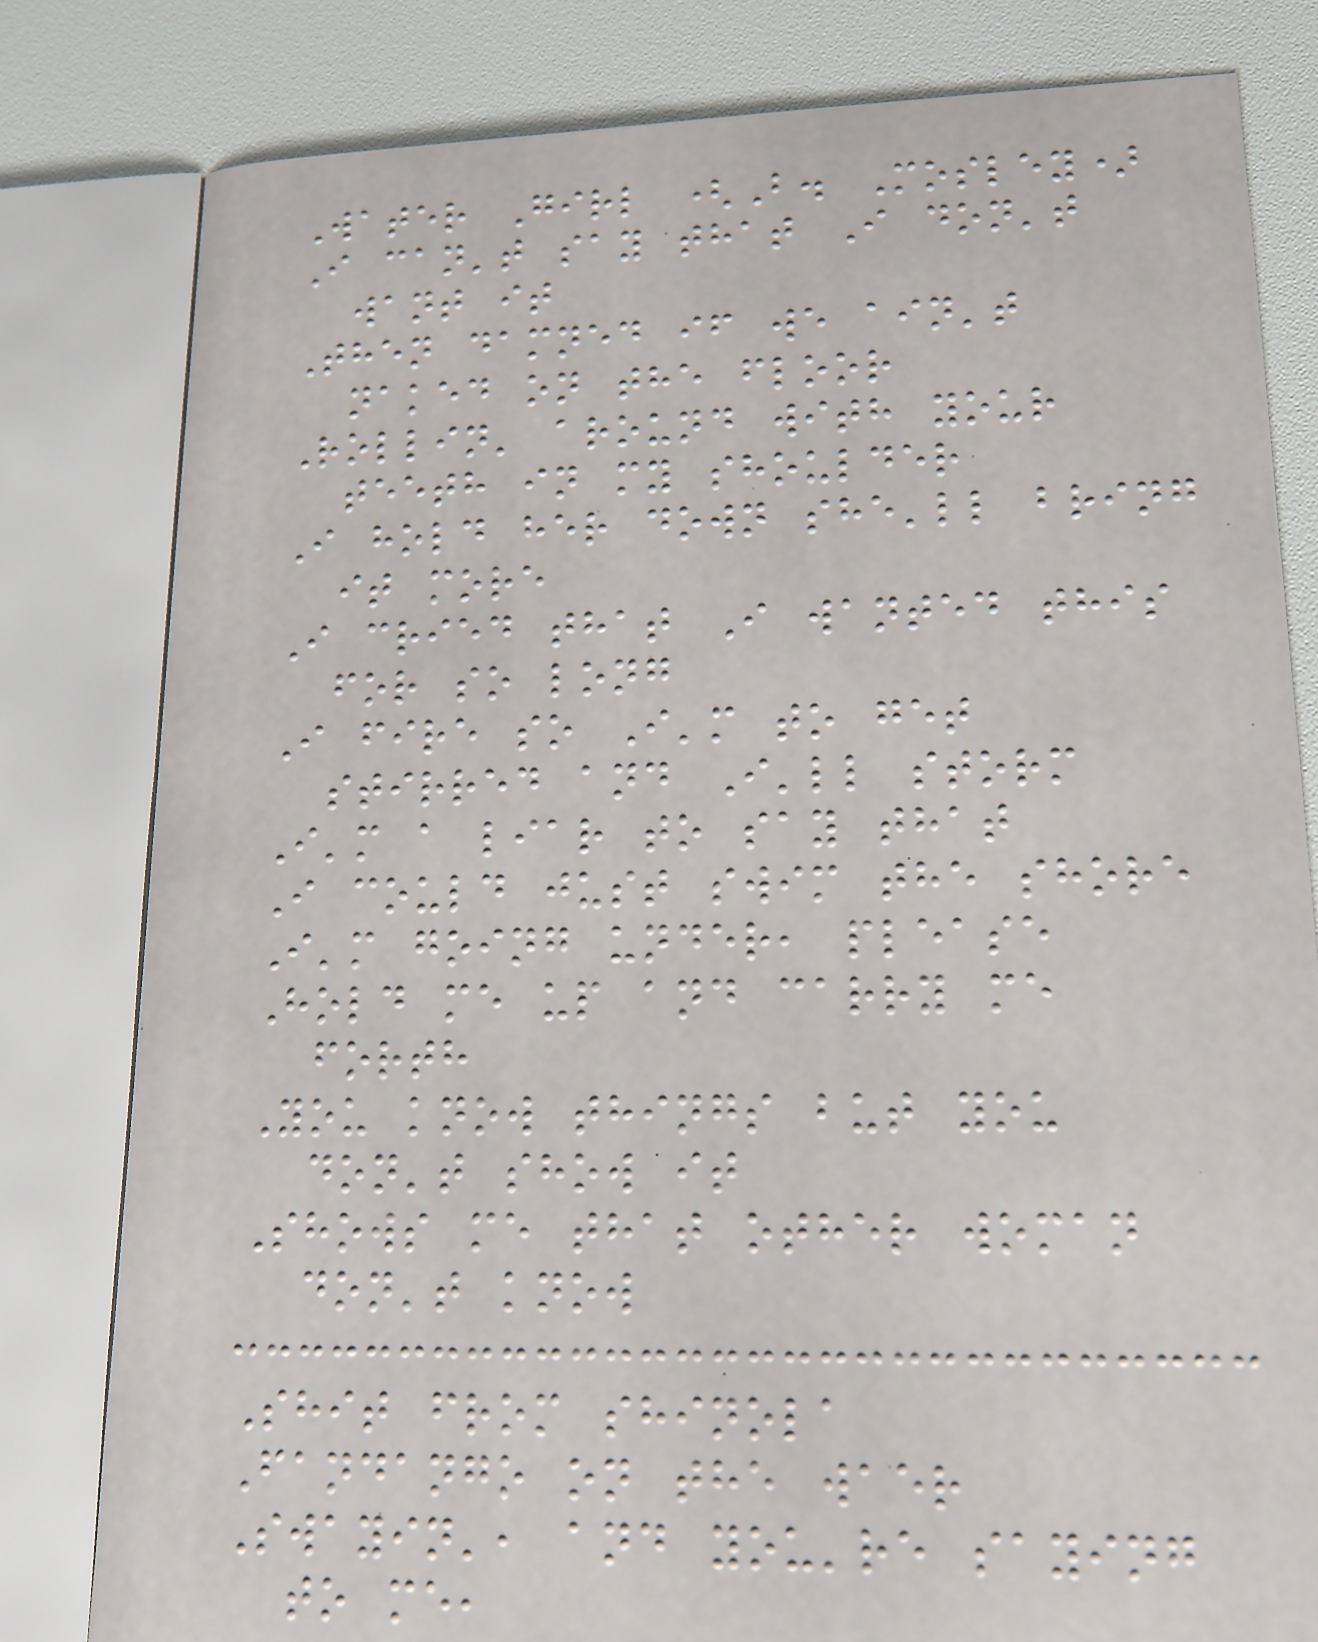Water Girl (B. Mosley)
I can't say that I don't
want it
Then damned if we ain't
naked on the floor
Rollin' around with your
teeth in my shoulder
I hold her down she'll bring
it more
I cried that I wanted this
for so long
I fire so I'm to get
stirred and I'll storm
I'm a liar to say that
I could just swim the shore
I'm going under, please
Hold me up and carry me
forth
You know things but you
don't show it
Shows me that other woman
don't know
Shit from shinola
Fandango on the waer
Swayin', and you're saying
to me,
